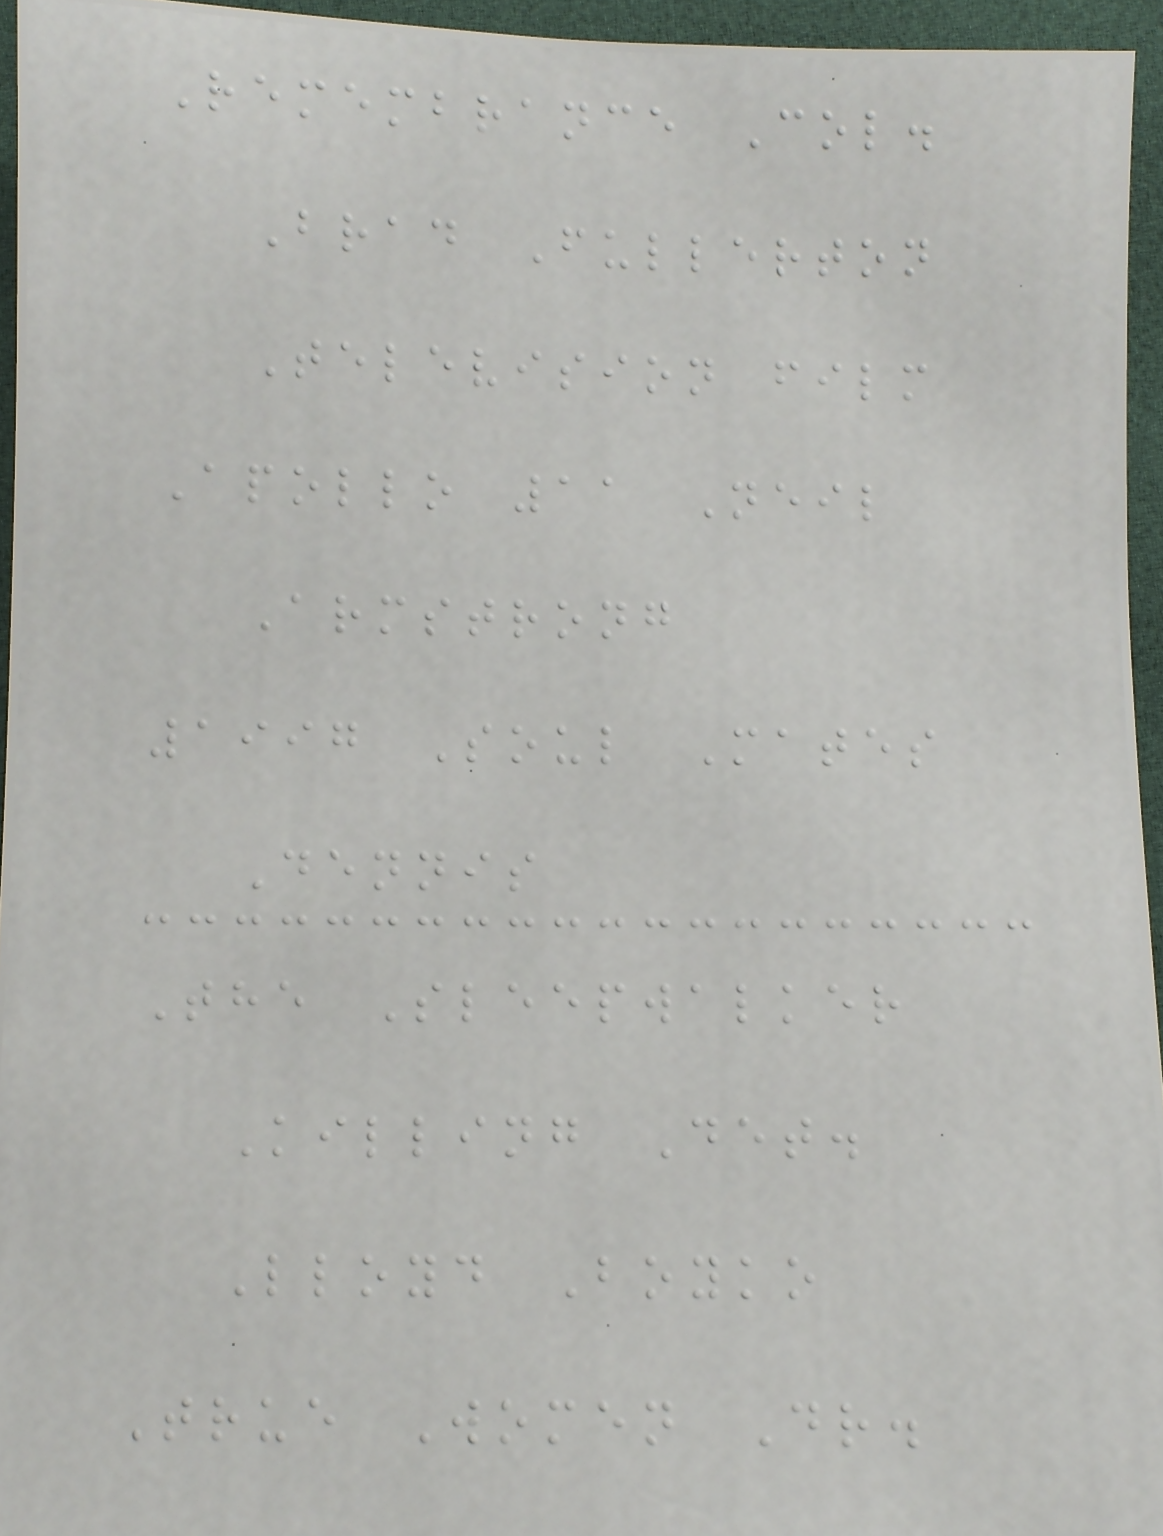Remembrance Col.
Brad Fullerton
Television film
Apollo 11 Neil
Armstrong
1997 Soul Mates
Dennis
The Sleepwalker
Killing Det.
Lloyd Boyko
True Women Dr.
